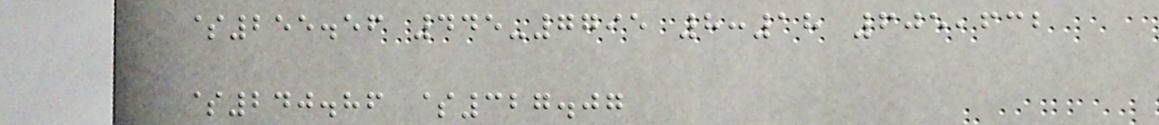$255.56 445-7795 8:18 605,632
$240.86 $327.07
